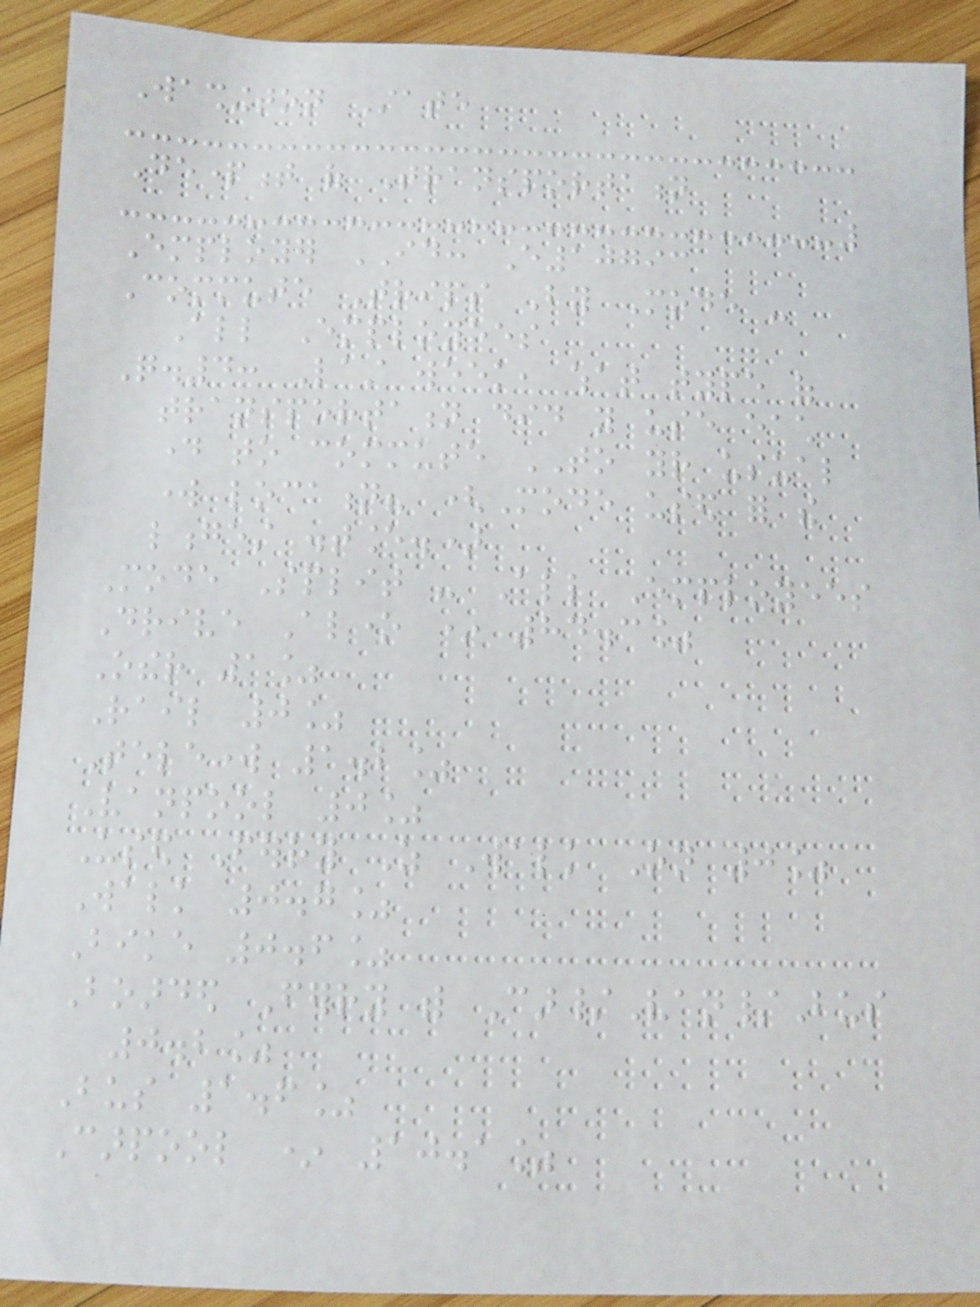Washington State
Department of Transportation
Employer ID: E10793
Commute Trips By Mode -
All Employees
Q.4: Last week, what type of
transportation did you use each
day to commute TO your usual
work location? (Mode used for the
longest distance.)
Mode Split - All Employees
Drive Alone * 84.3%
Other 1%
Rail 0%
Telework 1.2%
Vanpool 0%
Used Ferry As Walk On 0%
Walk 0.7%
Bike 0.6%
Boarded Ferry with Car/Van/Bus
0.2%
Bus 1.6%
Carpool * 10.1%
